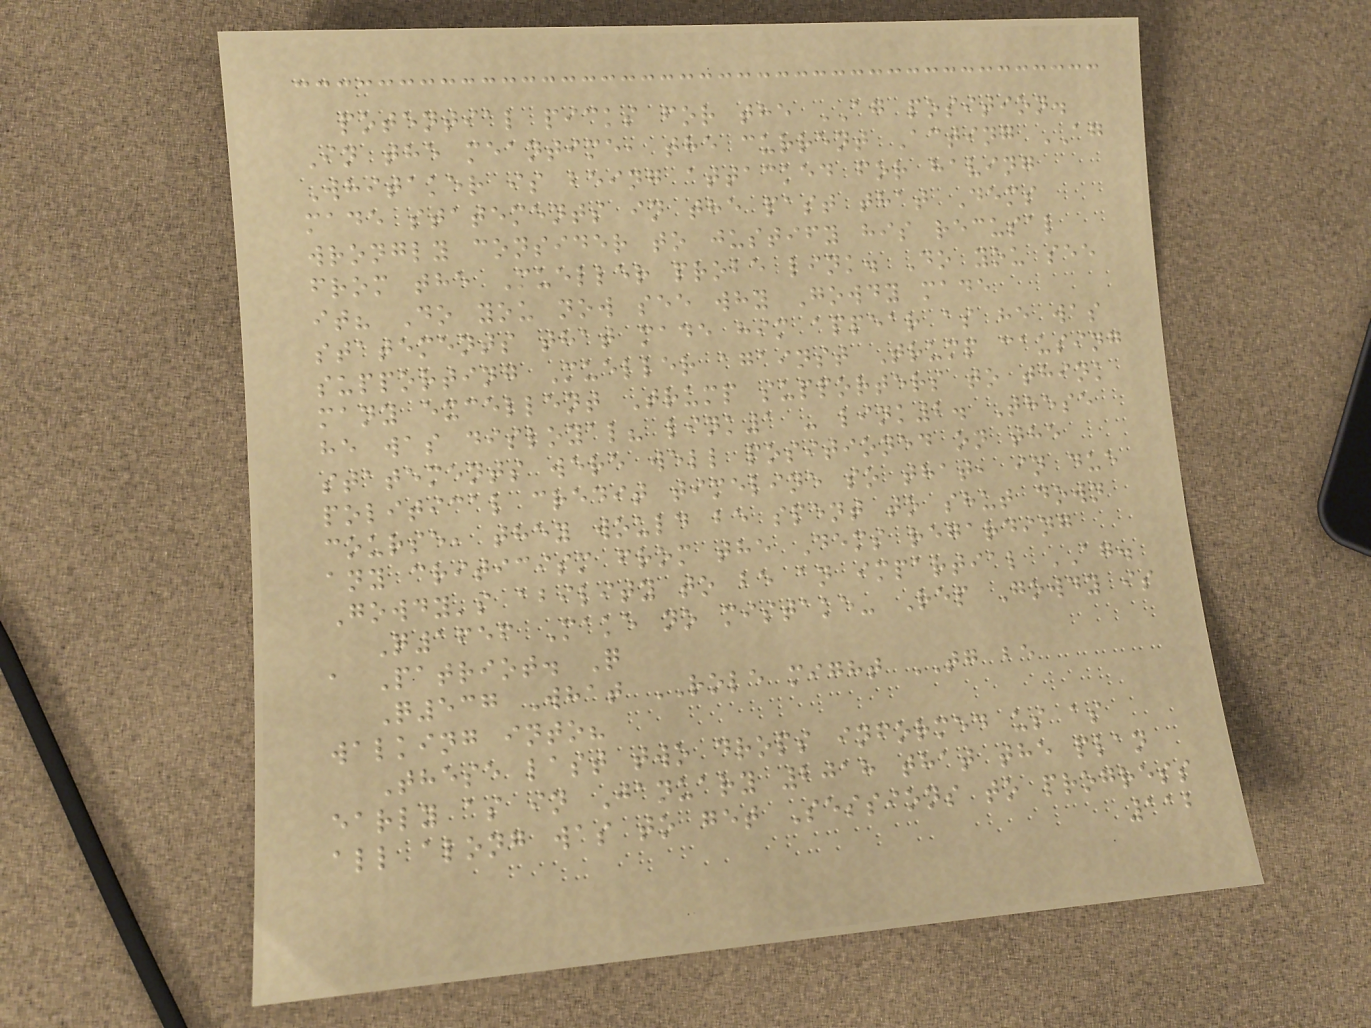potential picks for the AG position.
In the meantime, the current Acting AG
Whitaker is being attacked for having
made statements in the past that Dems
wrongly consider to justify his recusal
from the Mueller probe link. Do you see
it? Do you now see why Gowdy made
statements that made him appear as he was
supporting Mueller against Trump causing
many excellent Trump supporters to think
he was disloyal? link1 - link2. These
statements were well positioned on the
political credit timeline so that, in due
course, they would be spent to shut down
any criticism from the Dems regarding
Gowdy's ability to be an impartial AG.
Q1656 Make no mistake- Rep Gowdy is
a Patriot. Q
Q537 What ROLE might TG be
walking into?
These last two drops informed us as
early as in January 2018 that the plan
all along was to get Sessions to progress
112
